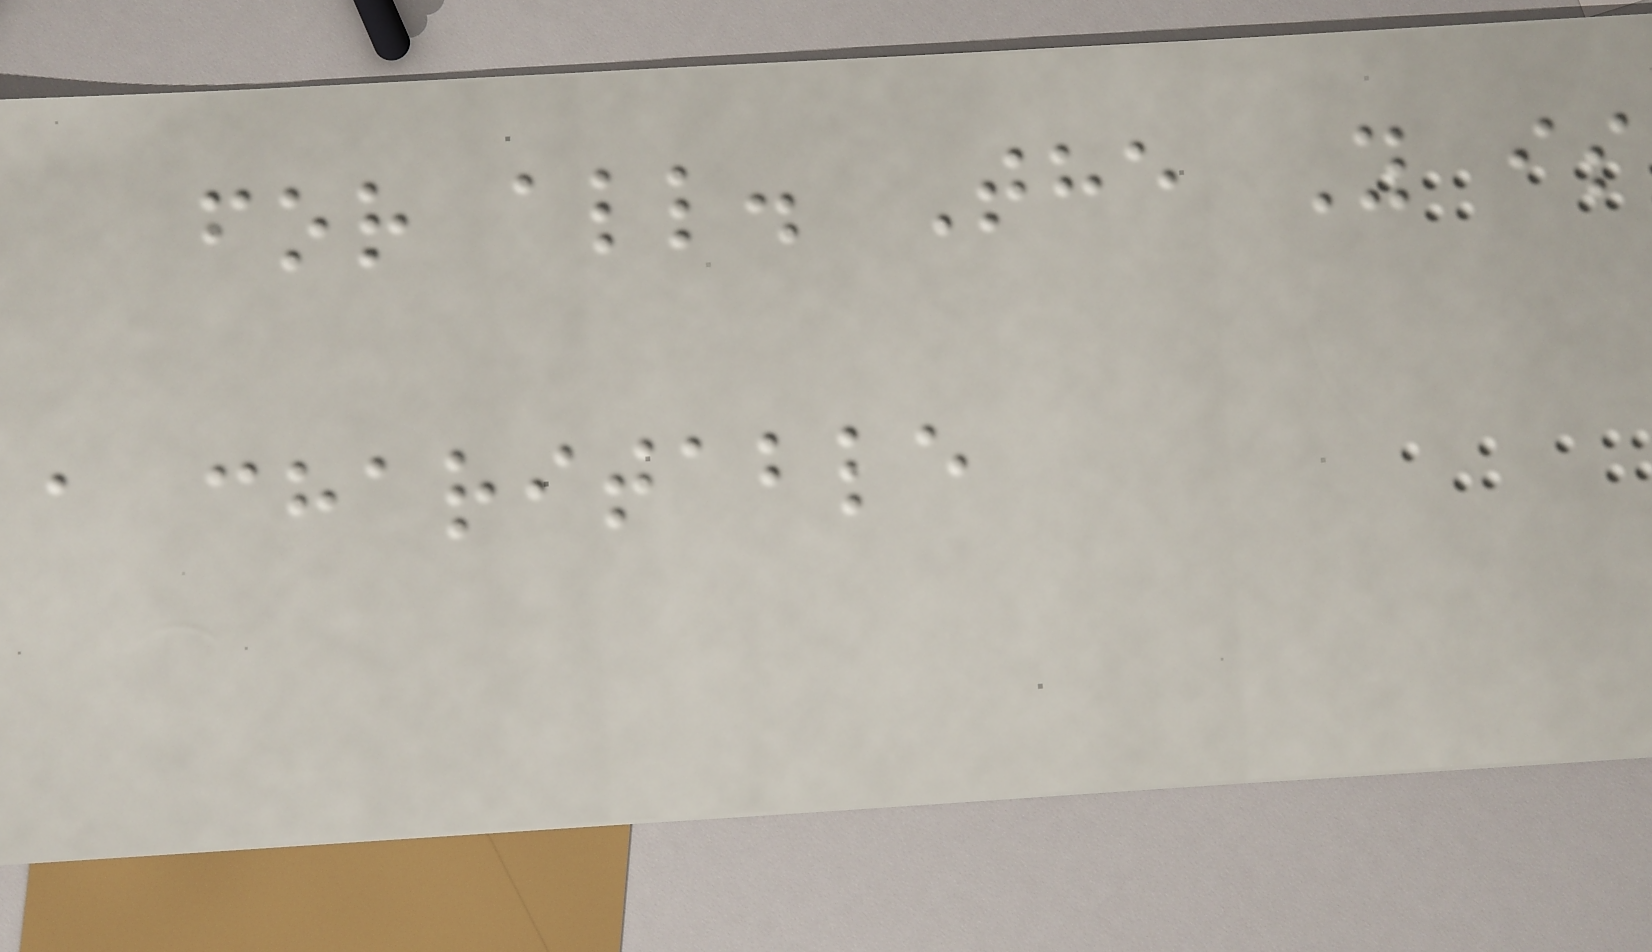for all. The Y is
a charitable
